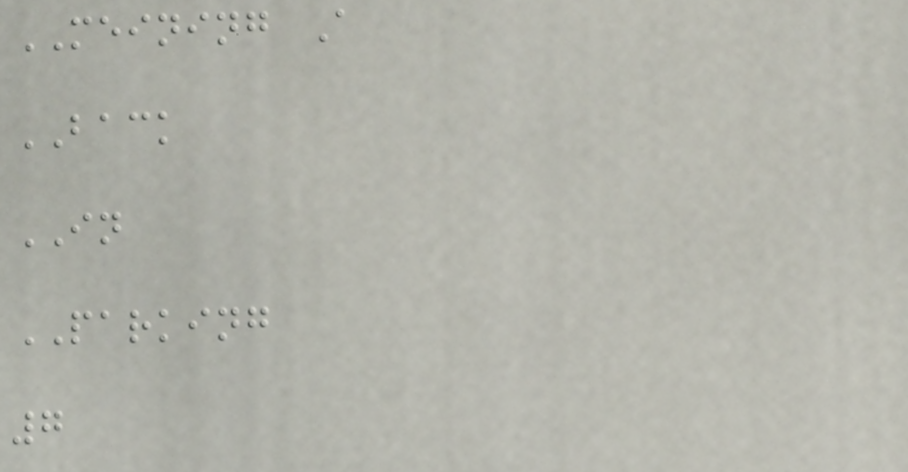MEINING A
BACK
IN
PARKING
7
